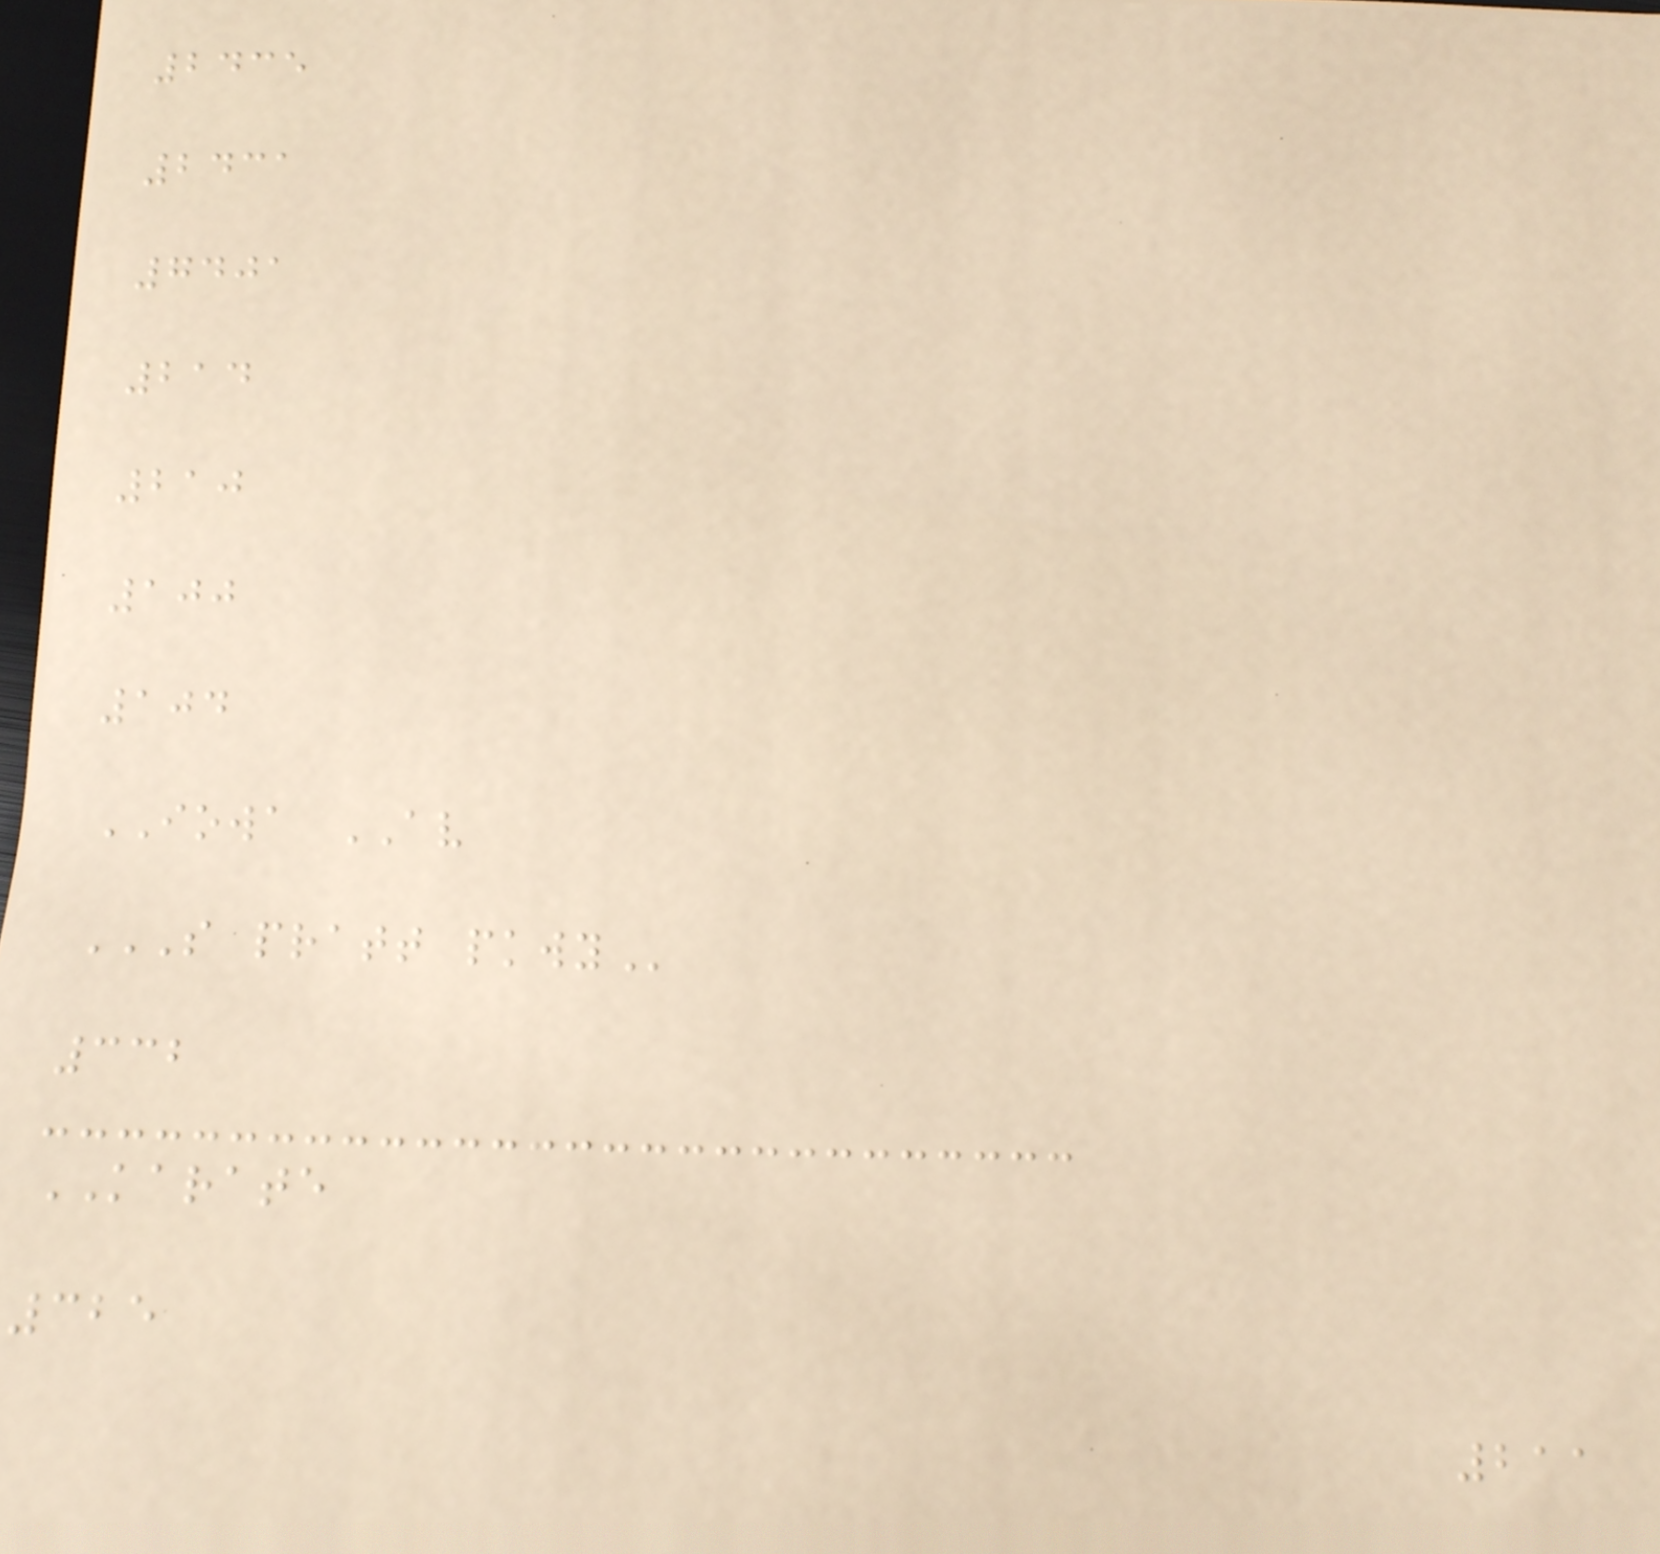2435
2431
7401
214
210
100
104
IOWA AV
S PRATT PKWY
332
KARATE
325
211
